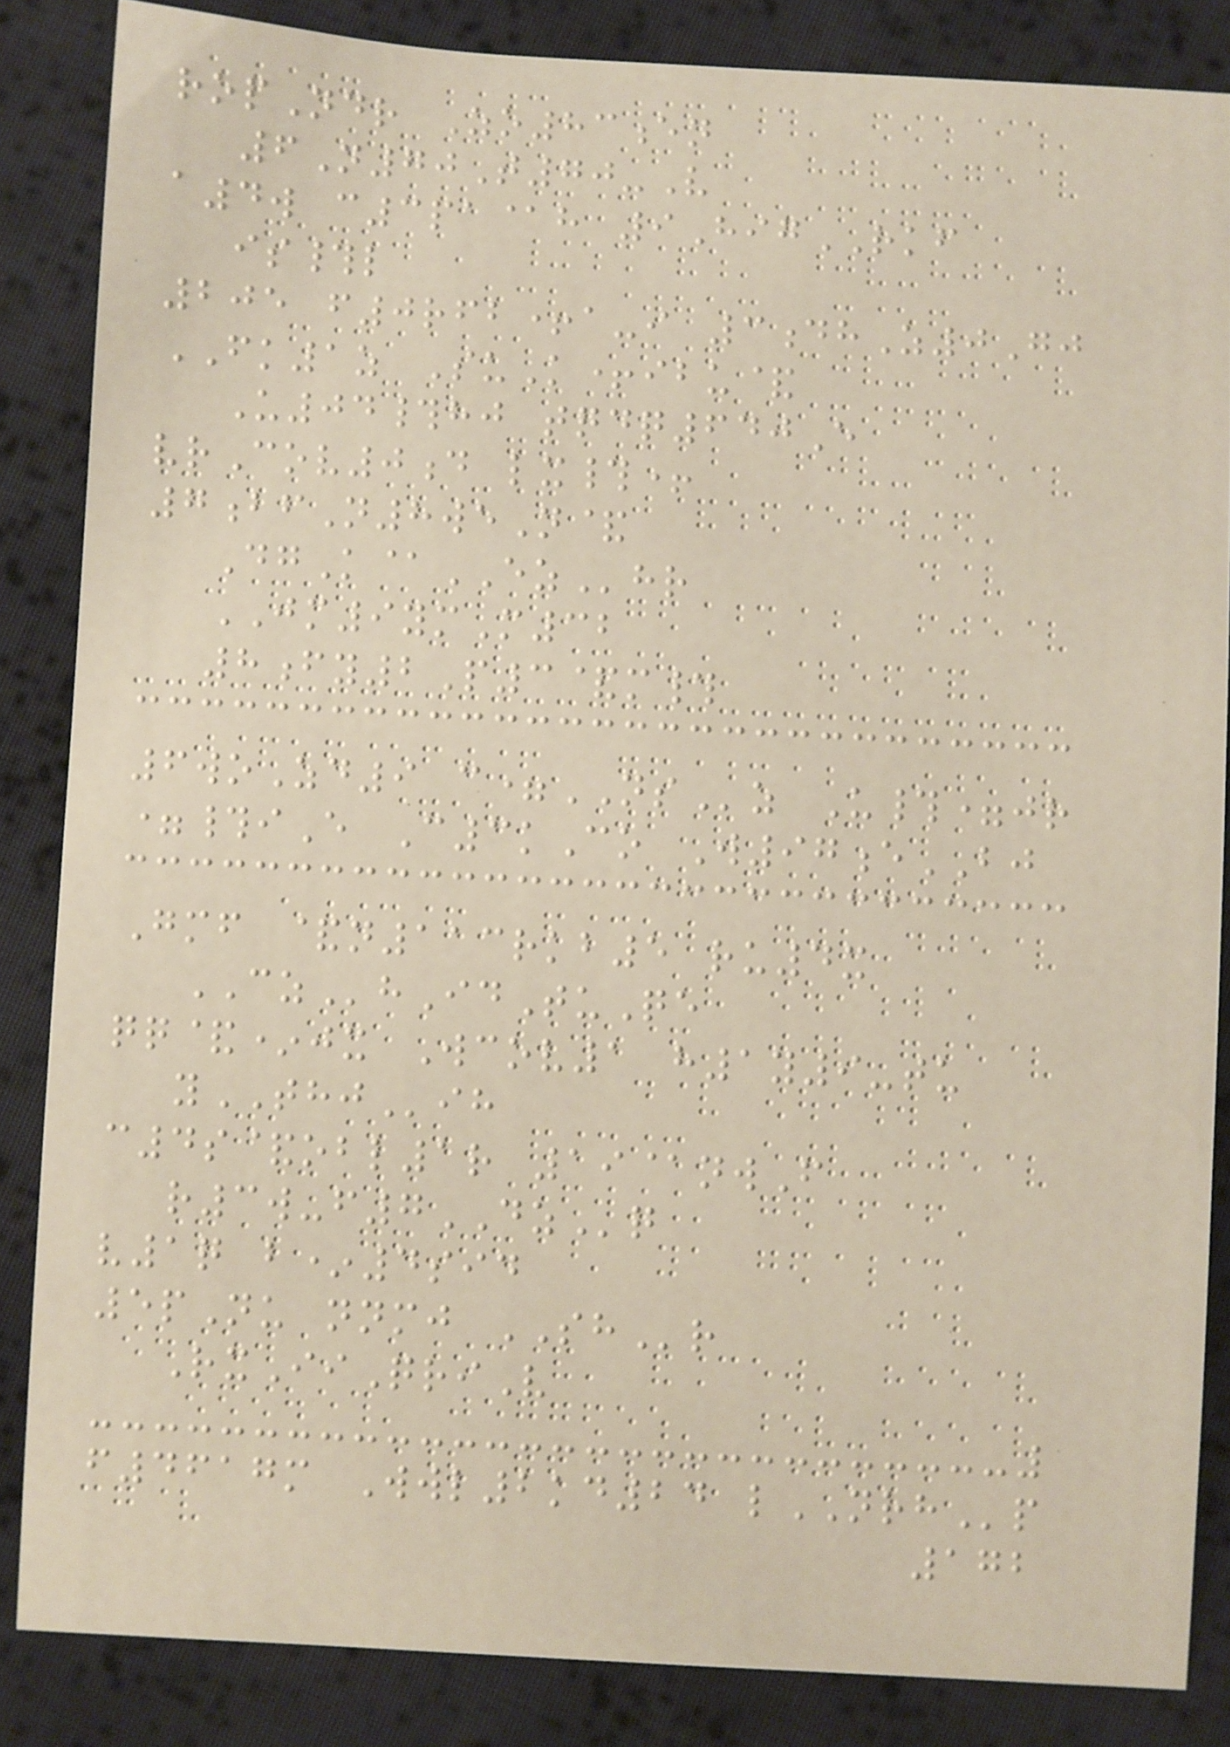ropNdr Zo83en
6N70T70-V
a4w c3pa@h 9HigRKF
is#l
205 f0rfb+a-i 3dhZ0Gj
FK1z SuK+ibu&
U04#hj tqdq640E
vrCov0d lx#+
7bfN8weN&
DgK@EZhr
JM9ymM32
8fy2P3&m#
6woZd9 c=NSz U#=jr
=#iE C3kCo W97eBJ
Gmf &n113rkb5 ru4x
CZhIdTuQe
qq&*jx Wcov1 h1y9-tu
yTHJih
c4s&obl1r 19@nwF
r3w-f7DZq
v1q b*4sid
5pNu nnmj SHr
RxIiQriV
f4617m Wwl2kd24 lNRHp
172
